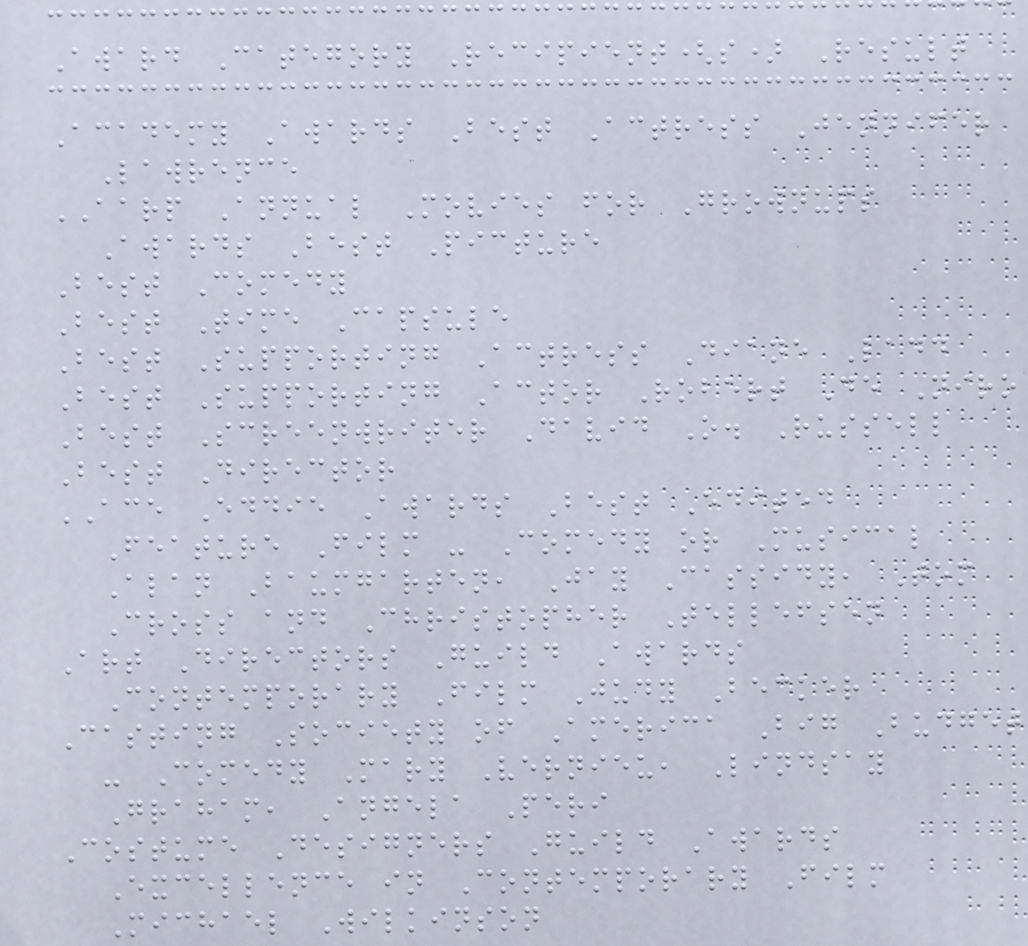Award Category Recipient(s) Result
Academy Awards Best Actress Jennifer
Lawrence
AARP Annual Movies for Grownups
Awards Best Picture
Best Comedy
Best Time Capsule
Best Supporting Actress Diane Ladd
Best Supporting Actor Robert De Niro
Best Screenwriter David O. Russell
Best Director
ACE Eddie Awards Best Edited
Feature Film - Comedy or Musical
Alan Baumgarten, Jay Cassidy, Tom
Cross and Christopher Tellefsen
Art Directors Guild Awards
Contemporary Film Judy Becker
Casting Society of America Big Budget
- Comedy Mary Vernieu, Lindsay
Graham, Angela Peri
Costume Designers Guild Awards
Excellence in Contemporary Film
Michael Wilkinson
